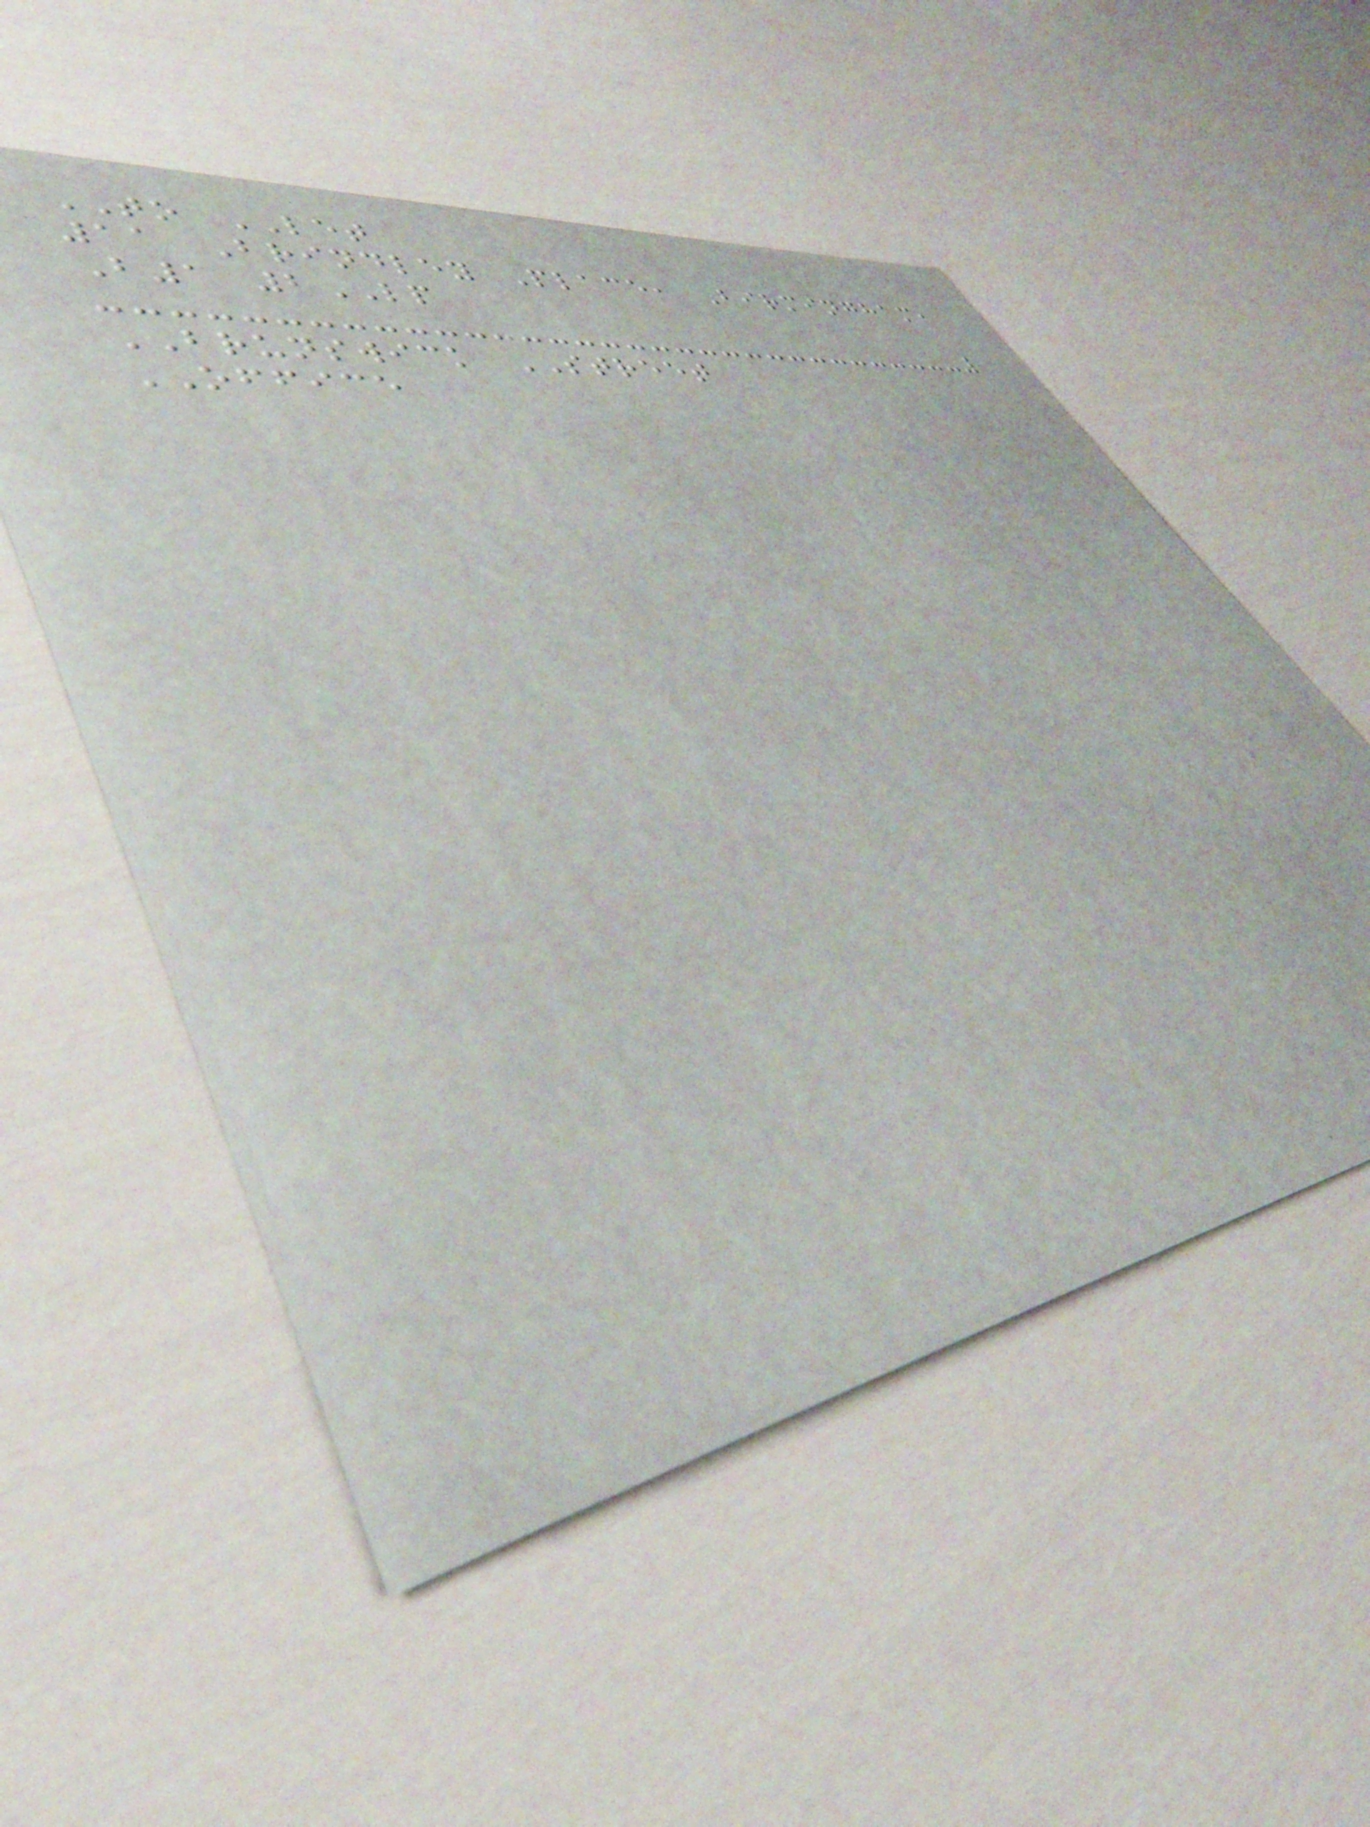TO LET
11 Brindley Place, Birmingham,
B1 2LP
BRUNSWICK STREET
OFFICE
